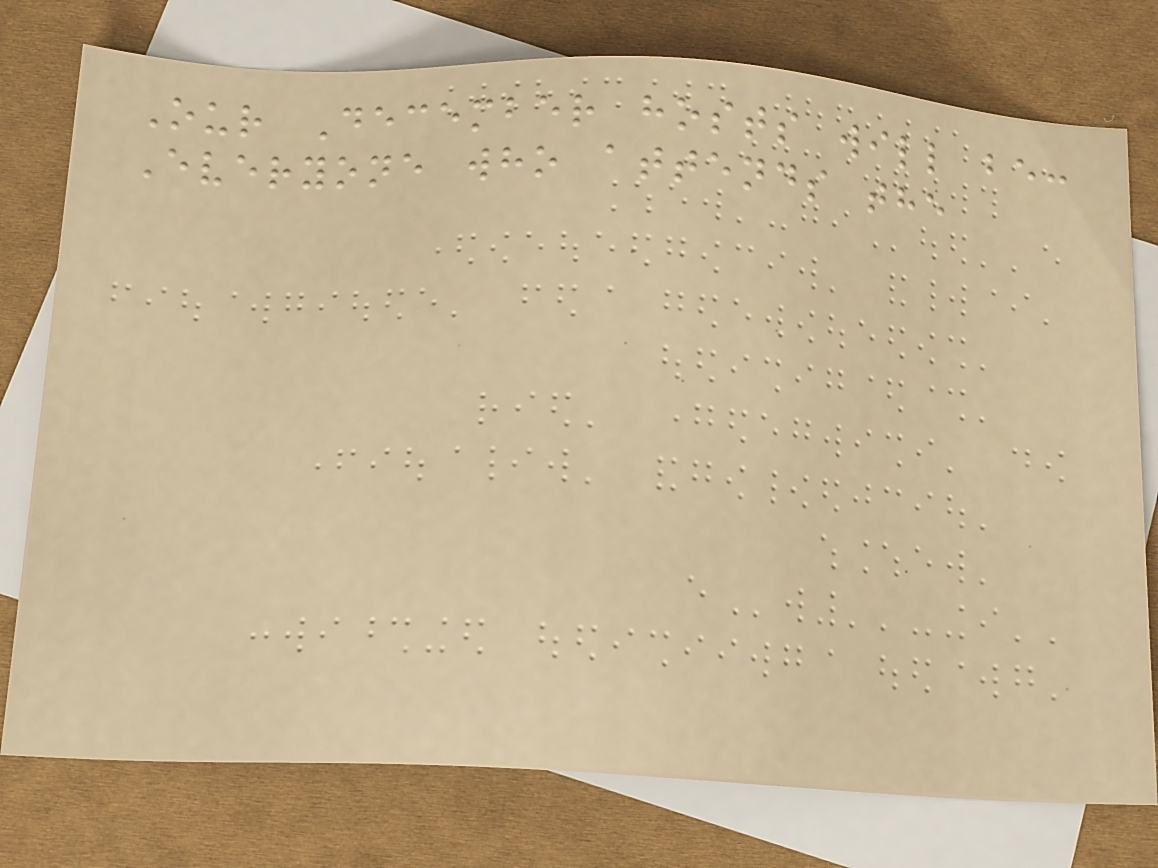Our December hosts will be:
Everyone who attends the
